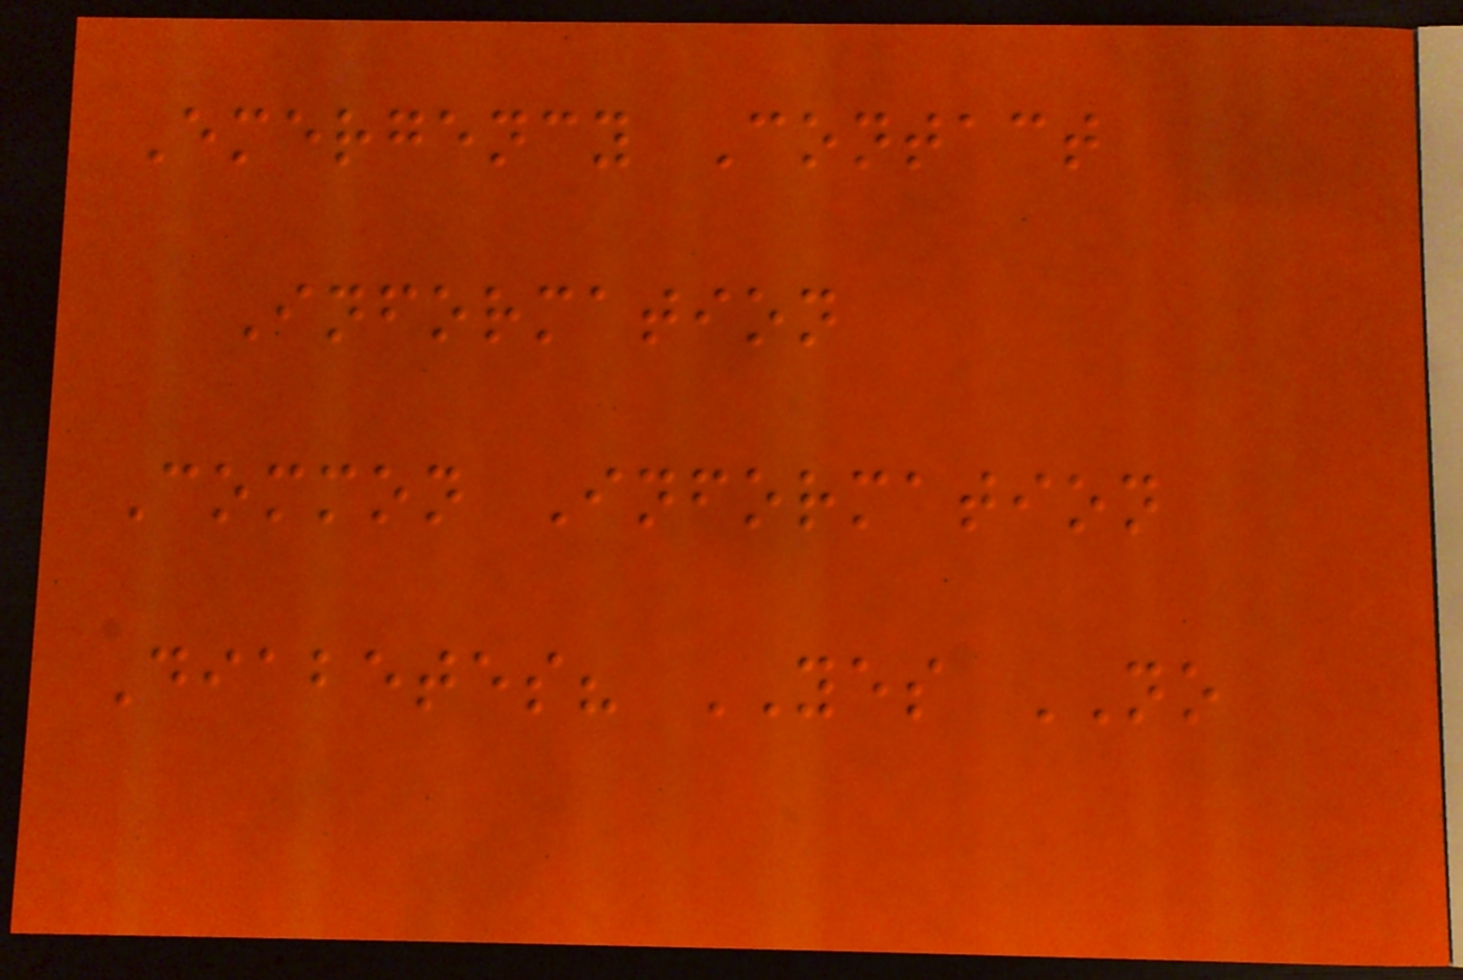Emergency Contact
Information
Common Information
Diabetes? YES NO
